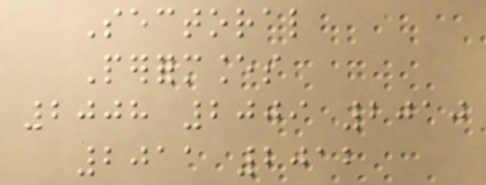Sectoral
Performances
2008 2009 2010
2011 2012
